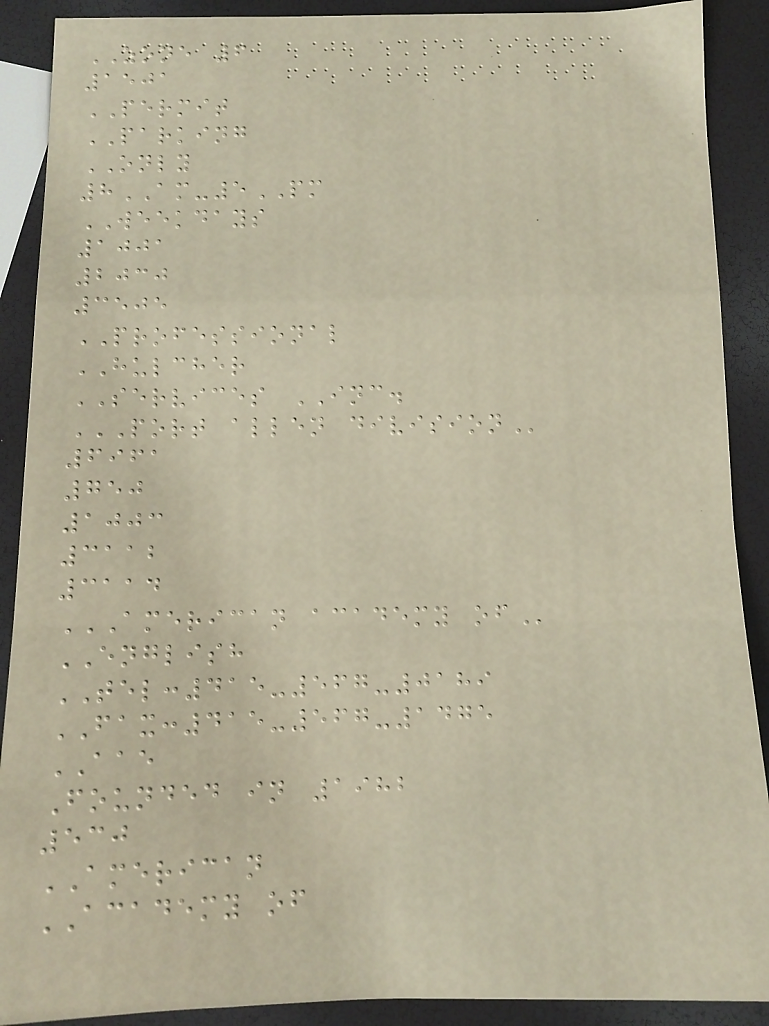ZONE 6
1501
PERMIT
PARKING
ONLY
8AM-5PM
WEEKDAYS
1001
2030
3505
PROFESSIONAL
HULCHER
SERVICES INC.
PORT ALLEN DIVISION
6961
750
1003
3112
3114
AMERICAN ACADEMY OF
ENGLISH
TEL:415-567-0189
FAX:415-567-1475
AAE
Founded in 1982
530
AMERICAN
ACADEMY of
